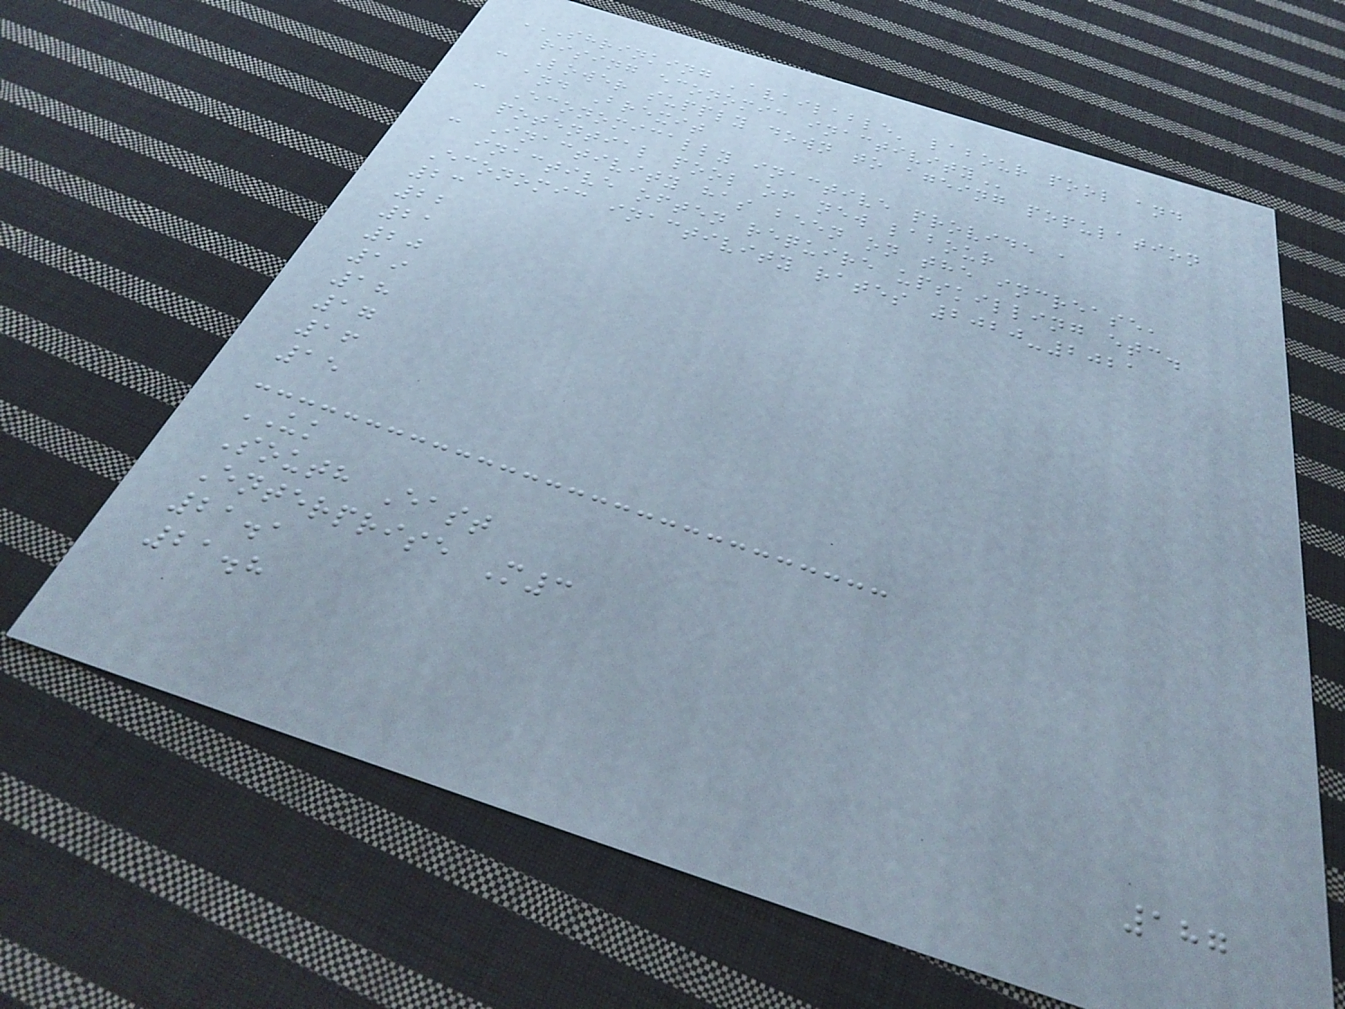SHRINKING 'AVAILABLE' LABOUR POOL AND
RISING ECONOMIC INACTIVITY
- Lower supply down to ageing population
and Brexit
- Economically inactive provide a
potential pool of new labour
- Inactivity has been on the increase,
inactive often require upskilling etc.
Economic inactivity rates 2020-2021
23
22
21
20
19
18
17
16
15
UK
South East
Enterprise M3
21.1
21.8
187
